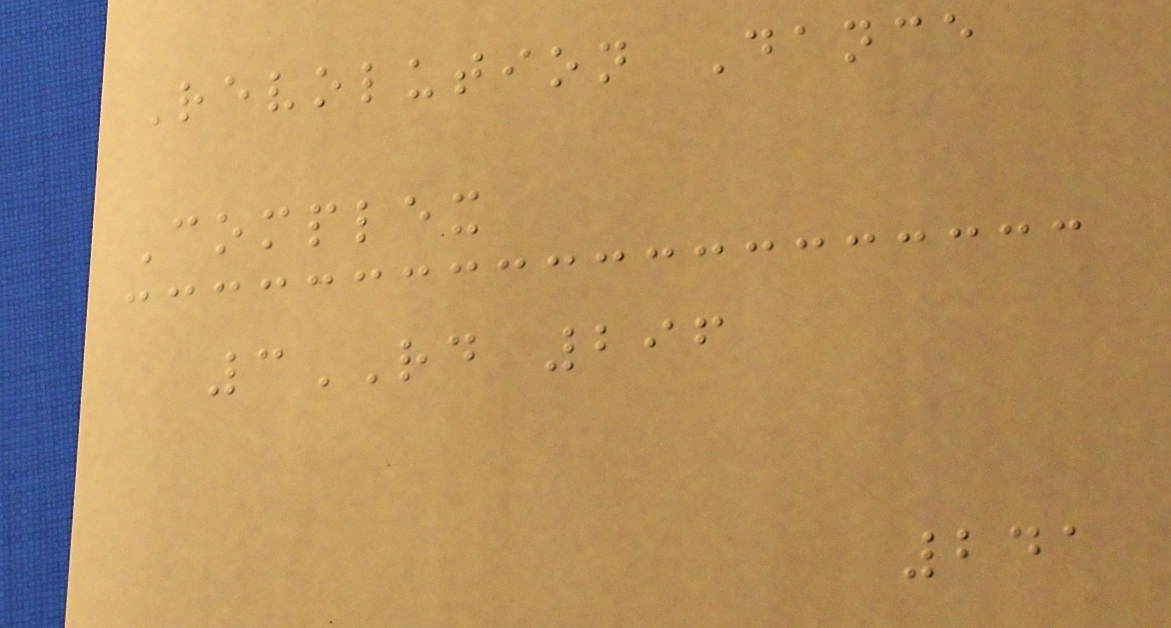Revolution Dance
Complex
3RD 296
241
